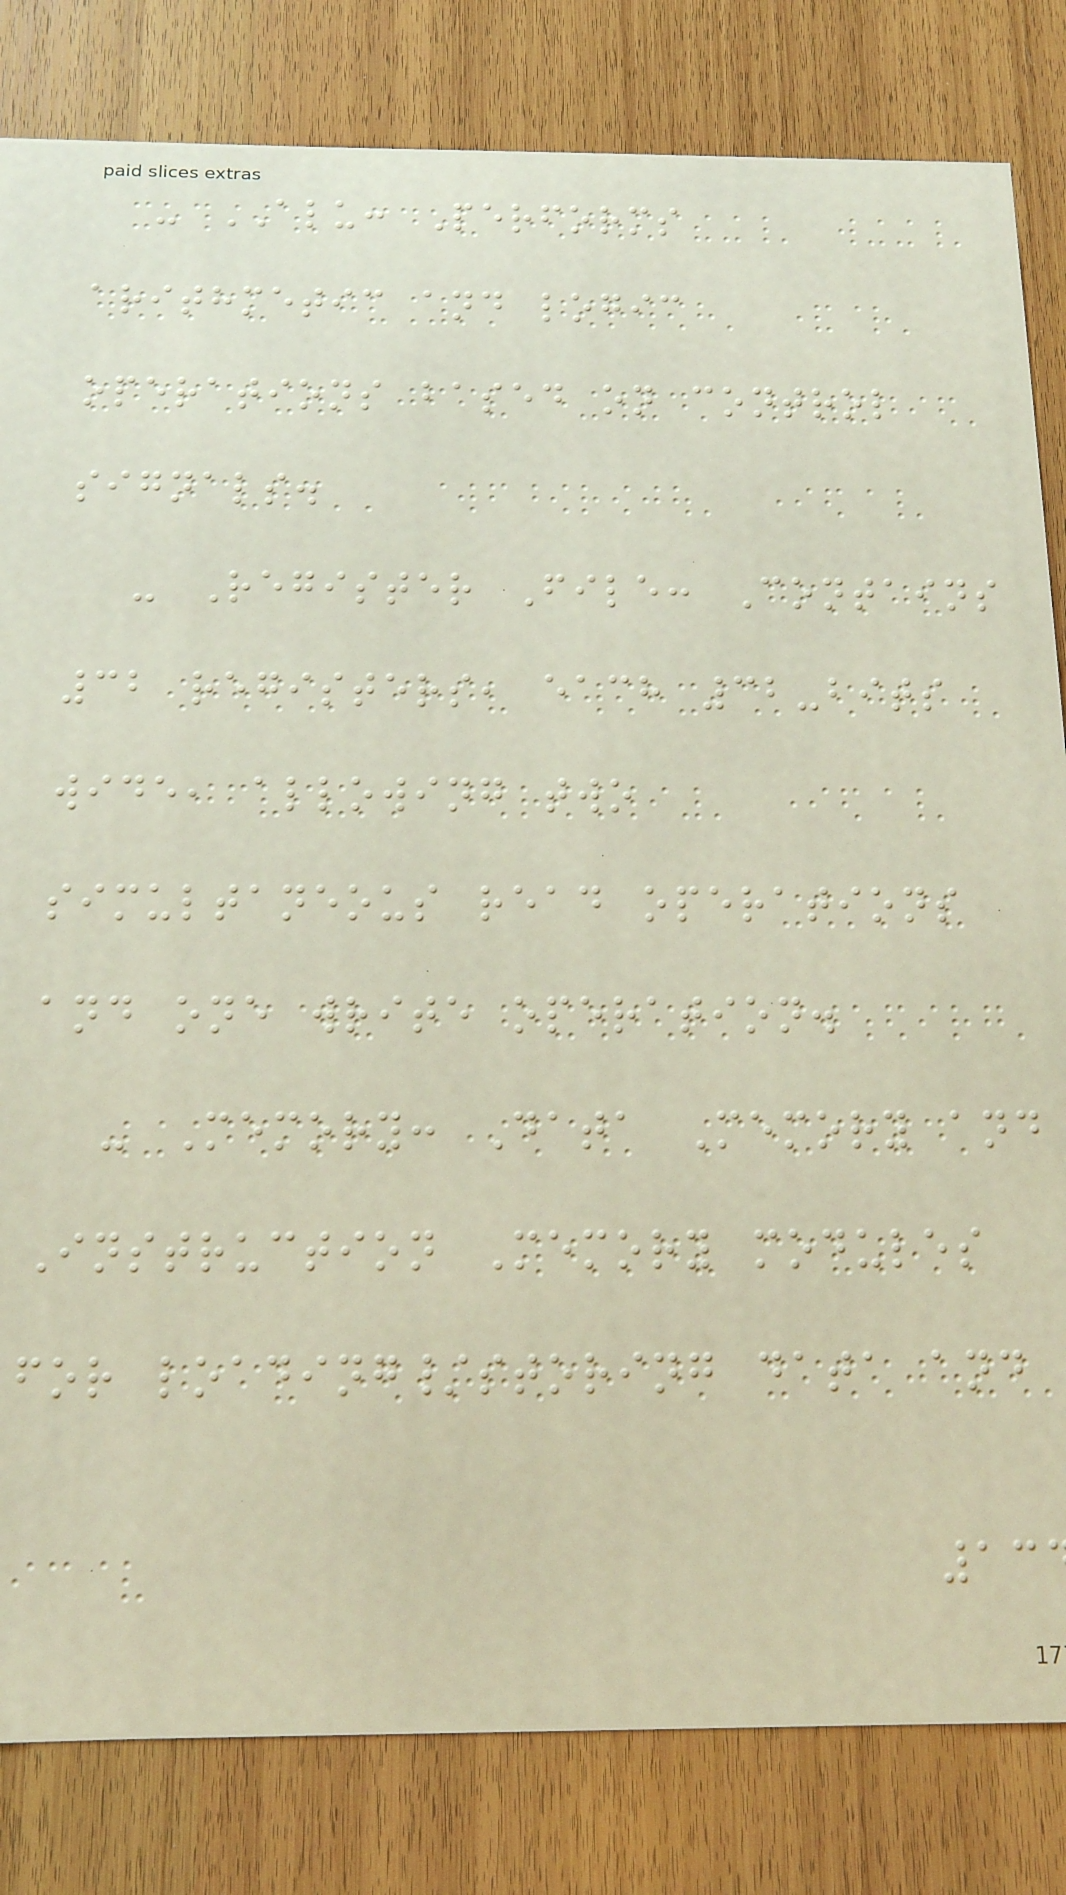- ALU: Performs
arithmetic and logic
operations based on control
signals.
- Register File: Contains
32 registers, each 32-bits
wide, allowing two
simultaneous read operations
and one write operation.
- Memory: Data Memory and
Instruction Memory modules
for loading/storing data and
